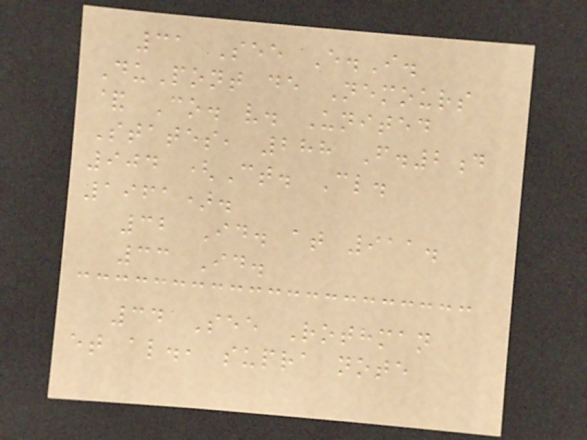31 See E.I.
DuPont de Nemours
& Co. v. United
States, 288 F.2d
904 (Ct. Cl.
1961).
32 Id. at 911.
33 Id.
34 See Rothman
et al., supra note
